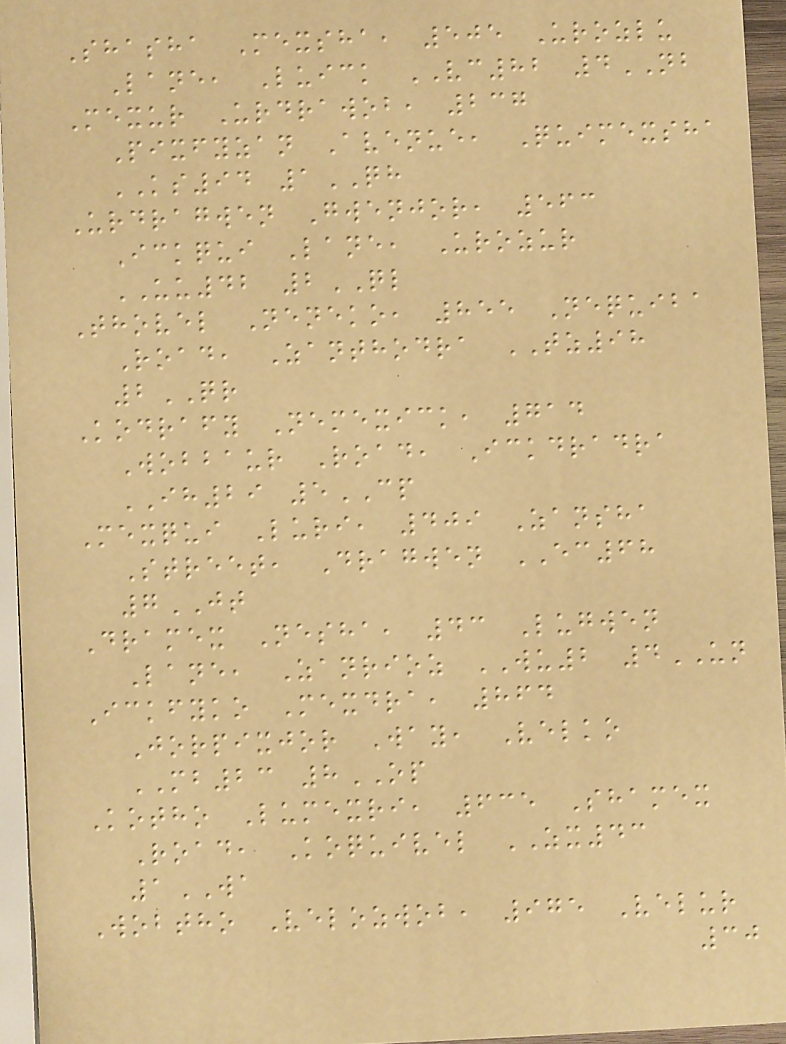Shasha Mexsha, 505 Urozlu
Lane, Luick VC82 4NB
Mexur Urdrawob, 237
Pixfyzan Avenue, Quimexsha
KS94 1QH
Urdragwen Gwenjor, 563
Ickqui Lane, Urozur
UU42 2QL
Thovel Neneko, 855 Nequiba
Road, Zanthodra TZ98
2QR
Kodrafy Nemexick, 714
Wobbaur Road, Ickdradra
IH29 5CP
Mexqui Luri, 409 Zansha
Street, Dragwen EC68
7JT
Dramex Nesha, 43 Lugwen
Lane, Zanrioz WU2 4UN
Ickfyko Mexdra, 864
Jorpixjor Way, Velko
MB23 8OP
Kotho Lumexri, 635 Shamex
Road, Koquivel ZX43
1WA
Wobtho Velozwob, 975 Velur
30
